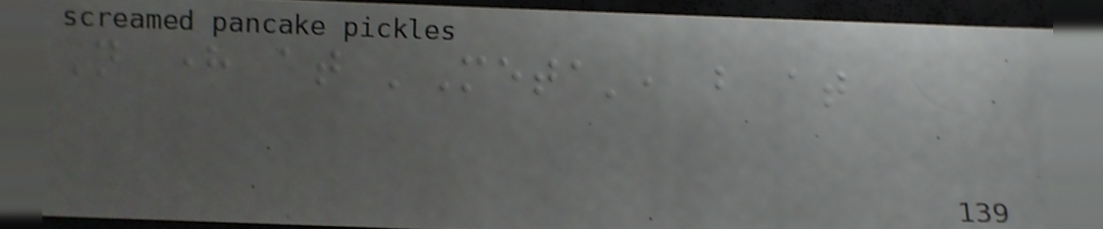Not here at 'Meta', but at
